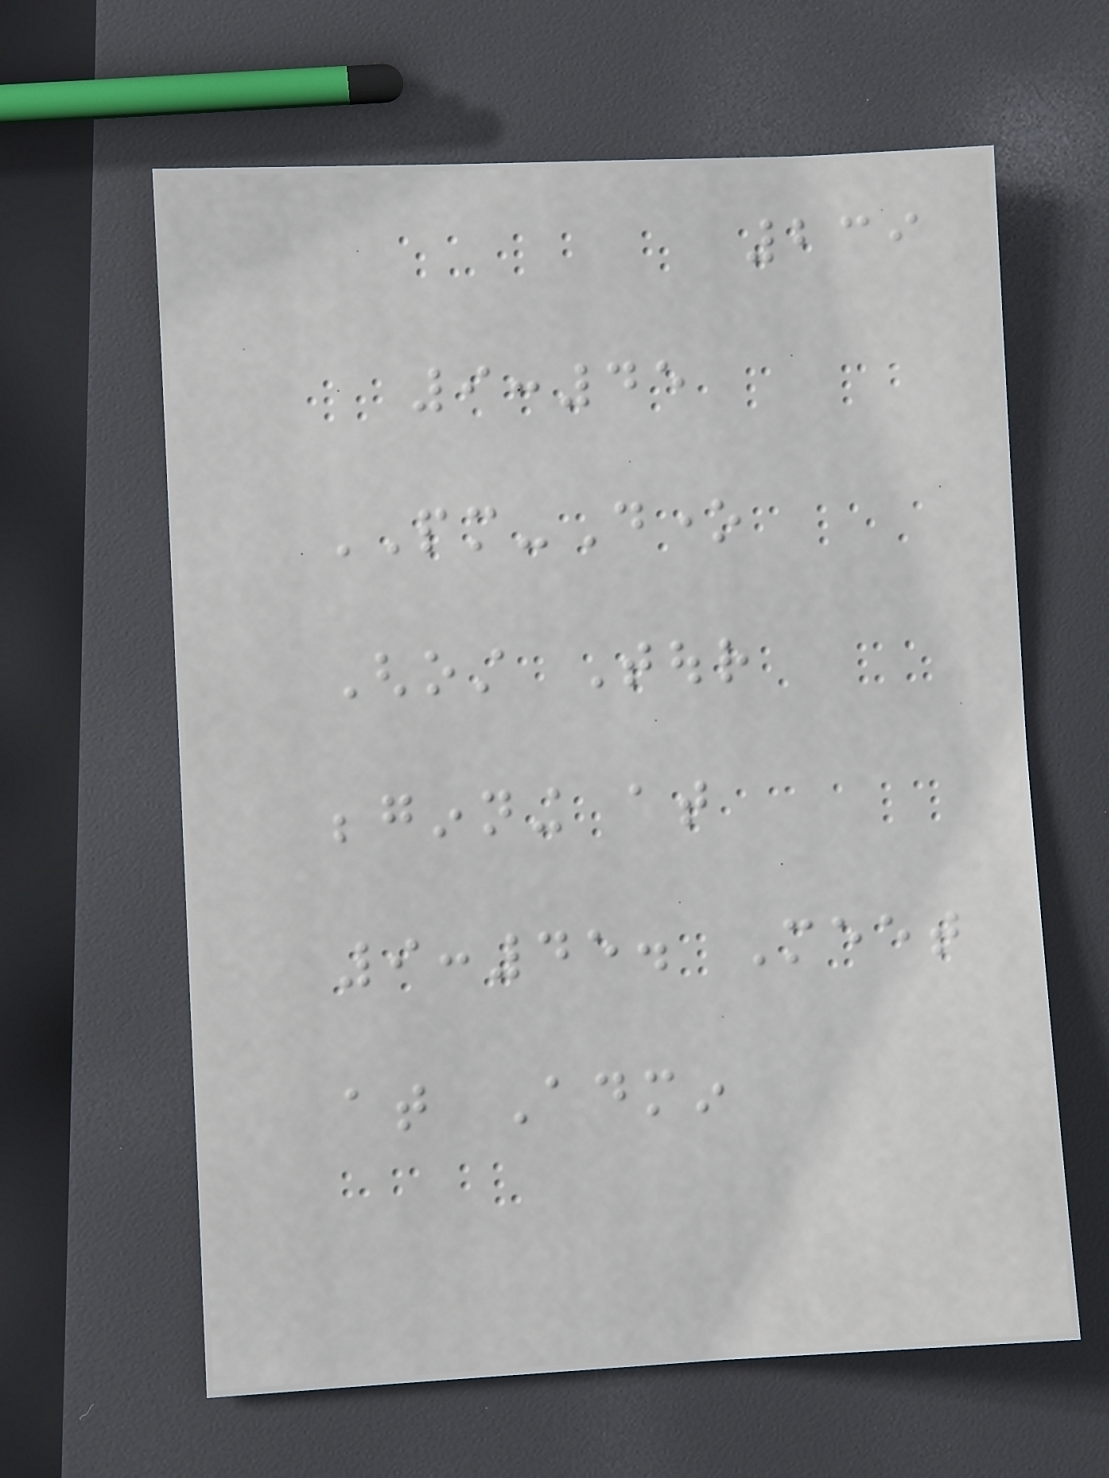239
9:45
PM-Done
Ghost Tour
beginning at
9:45. Meet
at Admin
